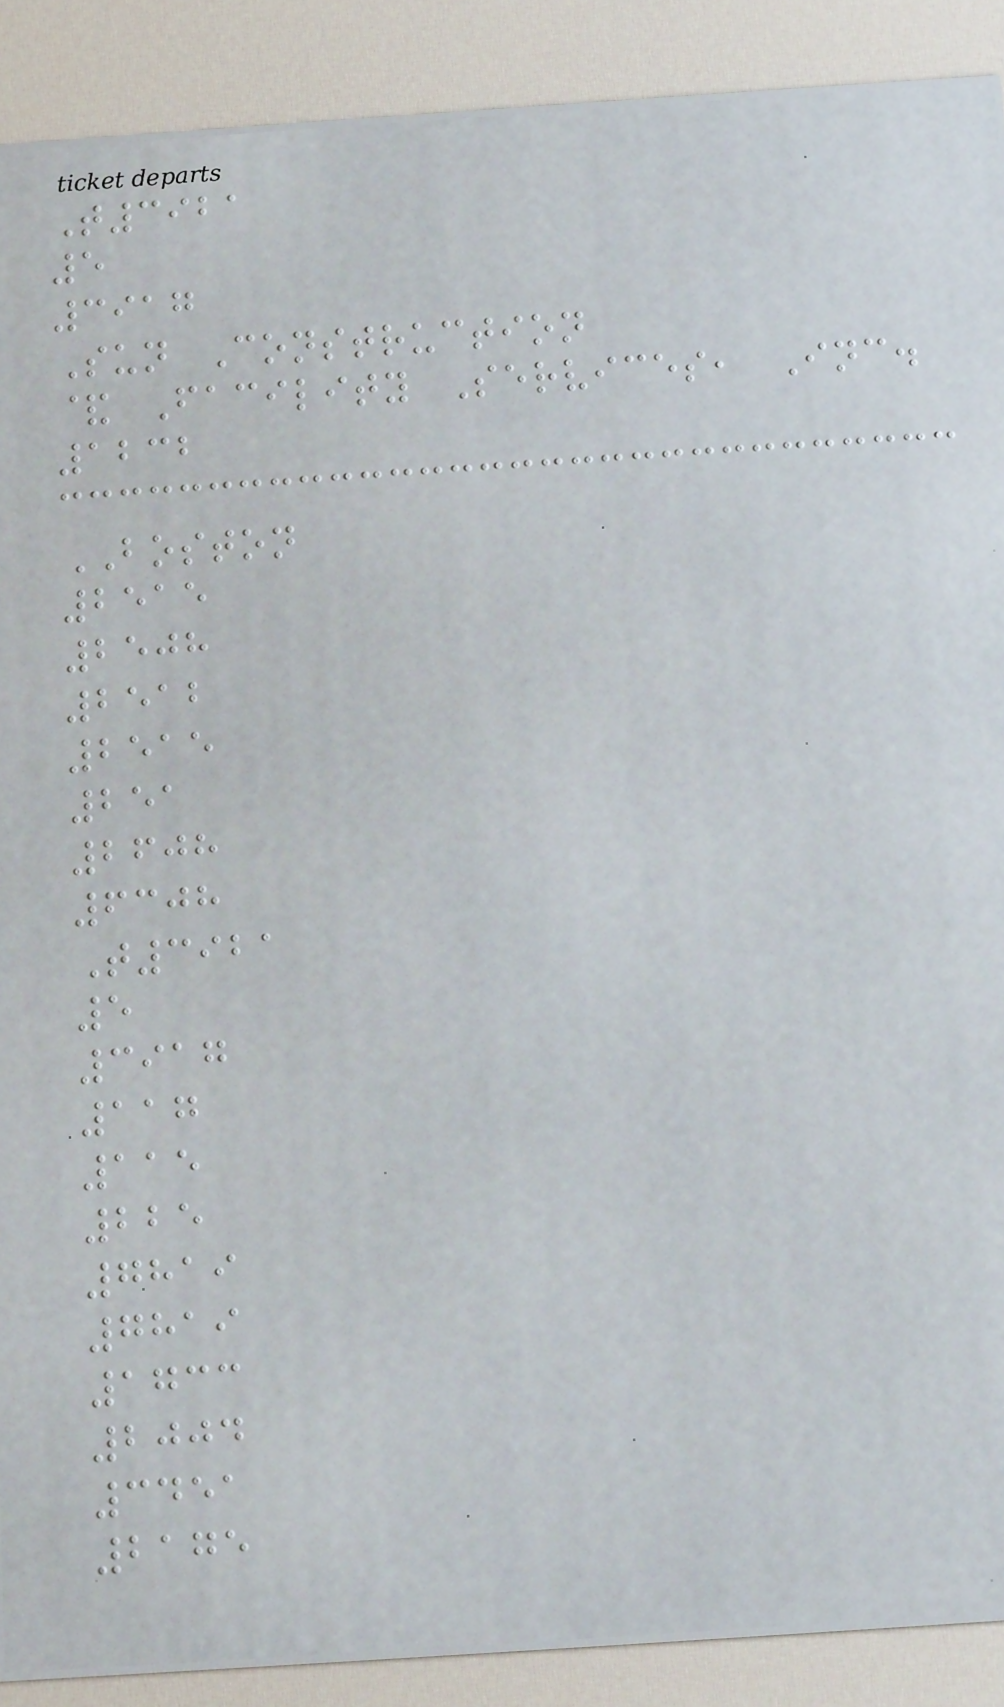T3921
5
3917
Sun Construction
& Facility Services, Inc.
1232
BOSTON
2515
2508
2512
2515
251
2608
6308
T3921
5
3917
117
115
225
7819
7819
1733
2004
3451
2175
